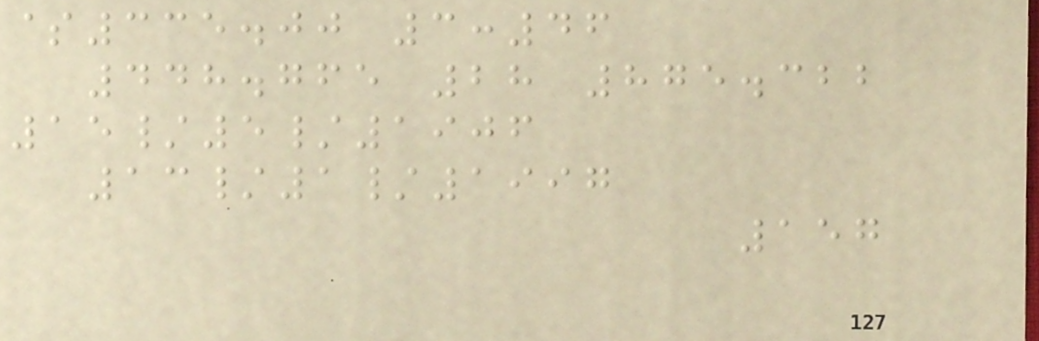$335.00 3:46
448.765 28 875.322
15/5/1906
13/1/1997
157
